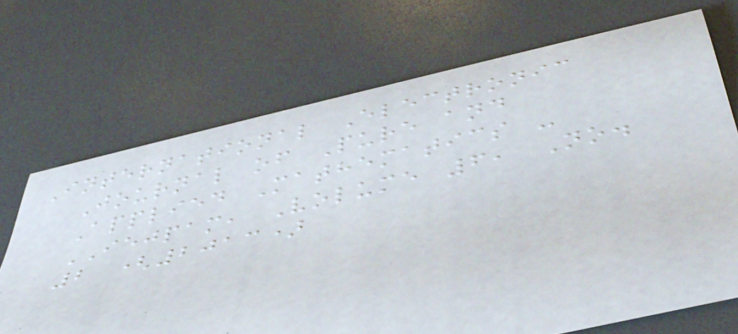International Electronic
Journal of Pure and
Applied Mathematics -
IEJPAM, Volume 6, No.
2 (2013)
